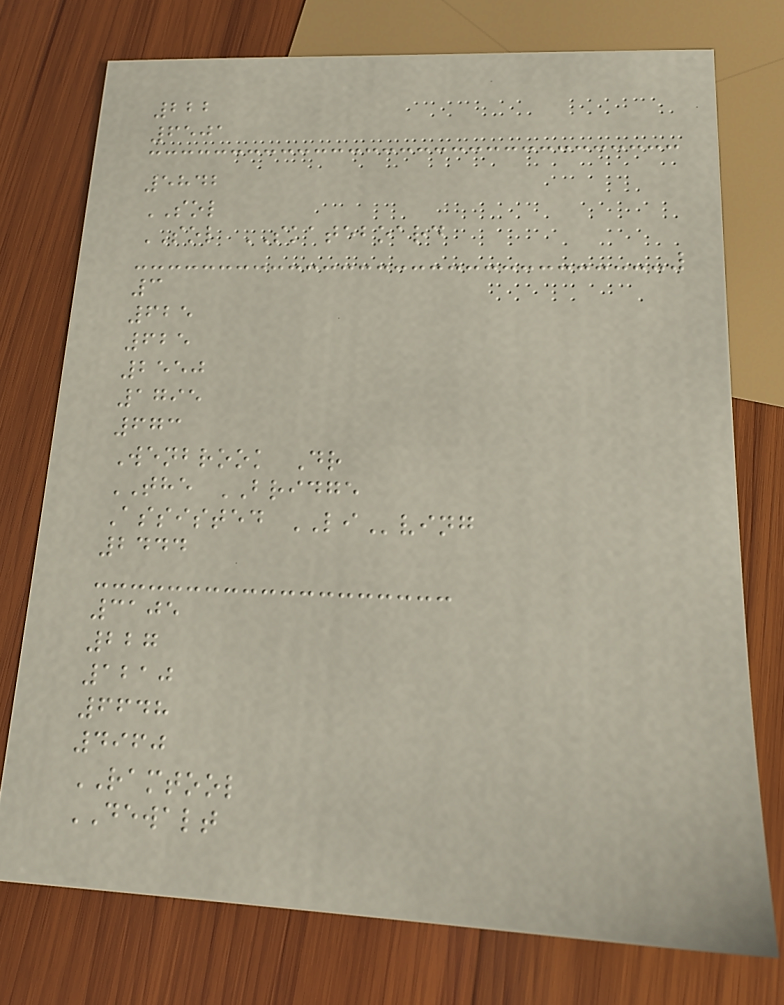222
6501
5842
SOL
SOL SKATEBOARD
3
625
625
2550
1795
673
Wenbrook Dr
THE BRIDGE
Assisted LIving
2444
3105
227
1210
6648
4960
RAMTOOL
DEWALT
